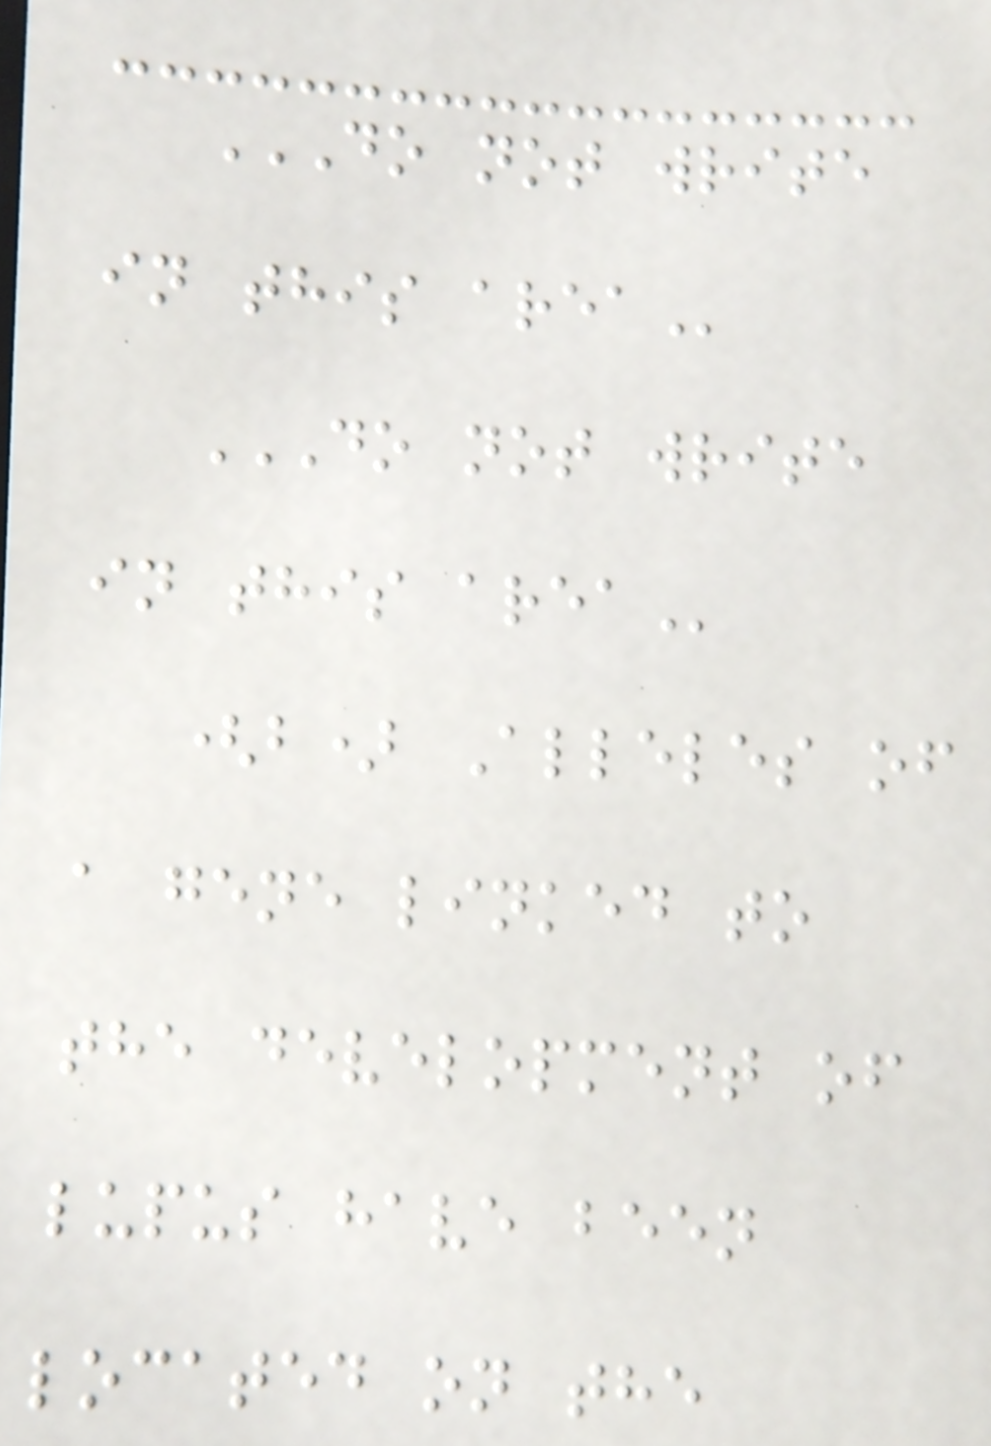DO NOT WRITE
IN THIS AREA
DO NOT WRITE
IN THIS AREA
(b) Alleles of
a gene linked to
the development of
lupus have been
located on the
